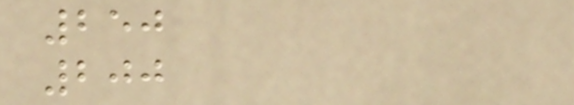250
200
